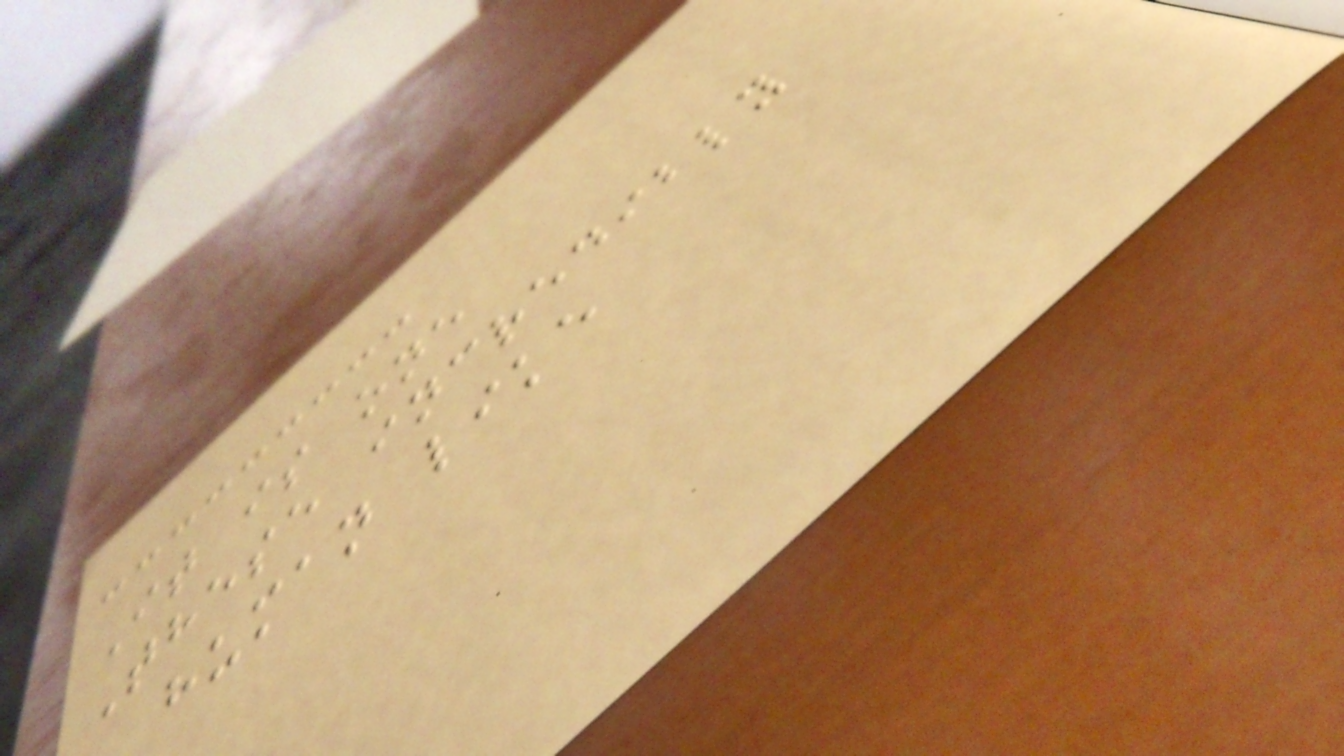It is one
These incredibly
human like
